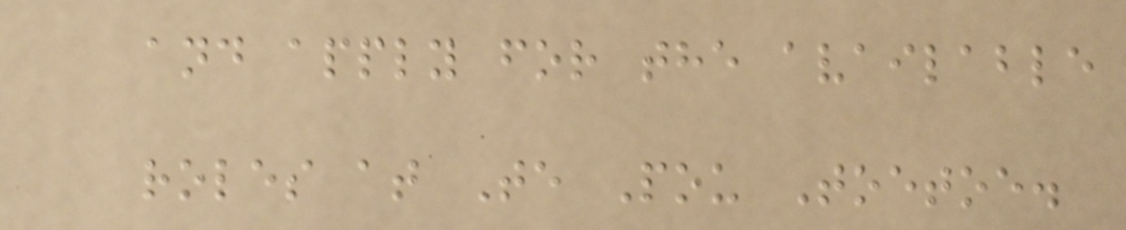and apply for the available
roles at Te Pou Toetoe.
